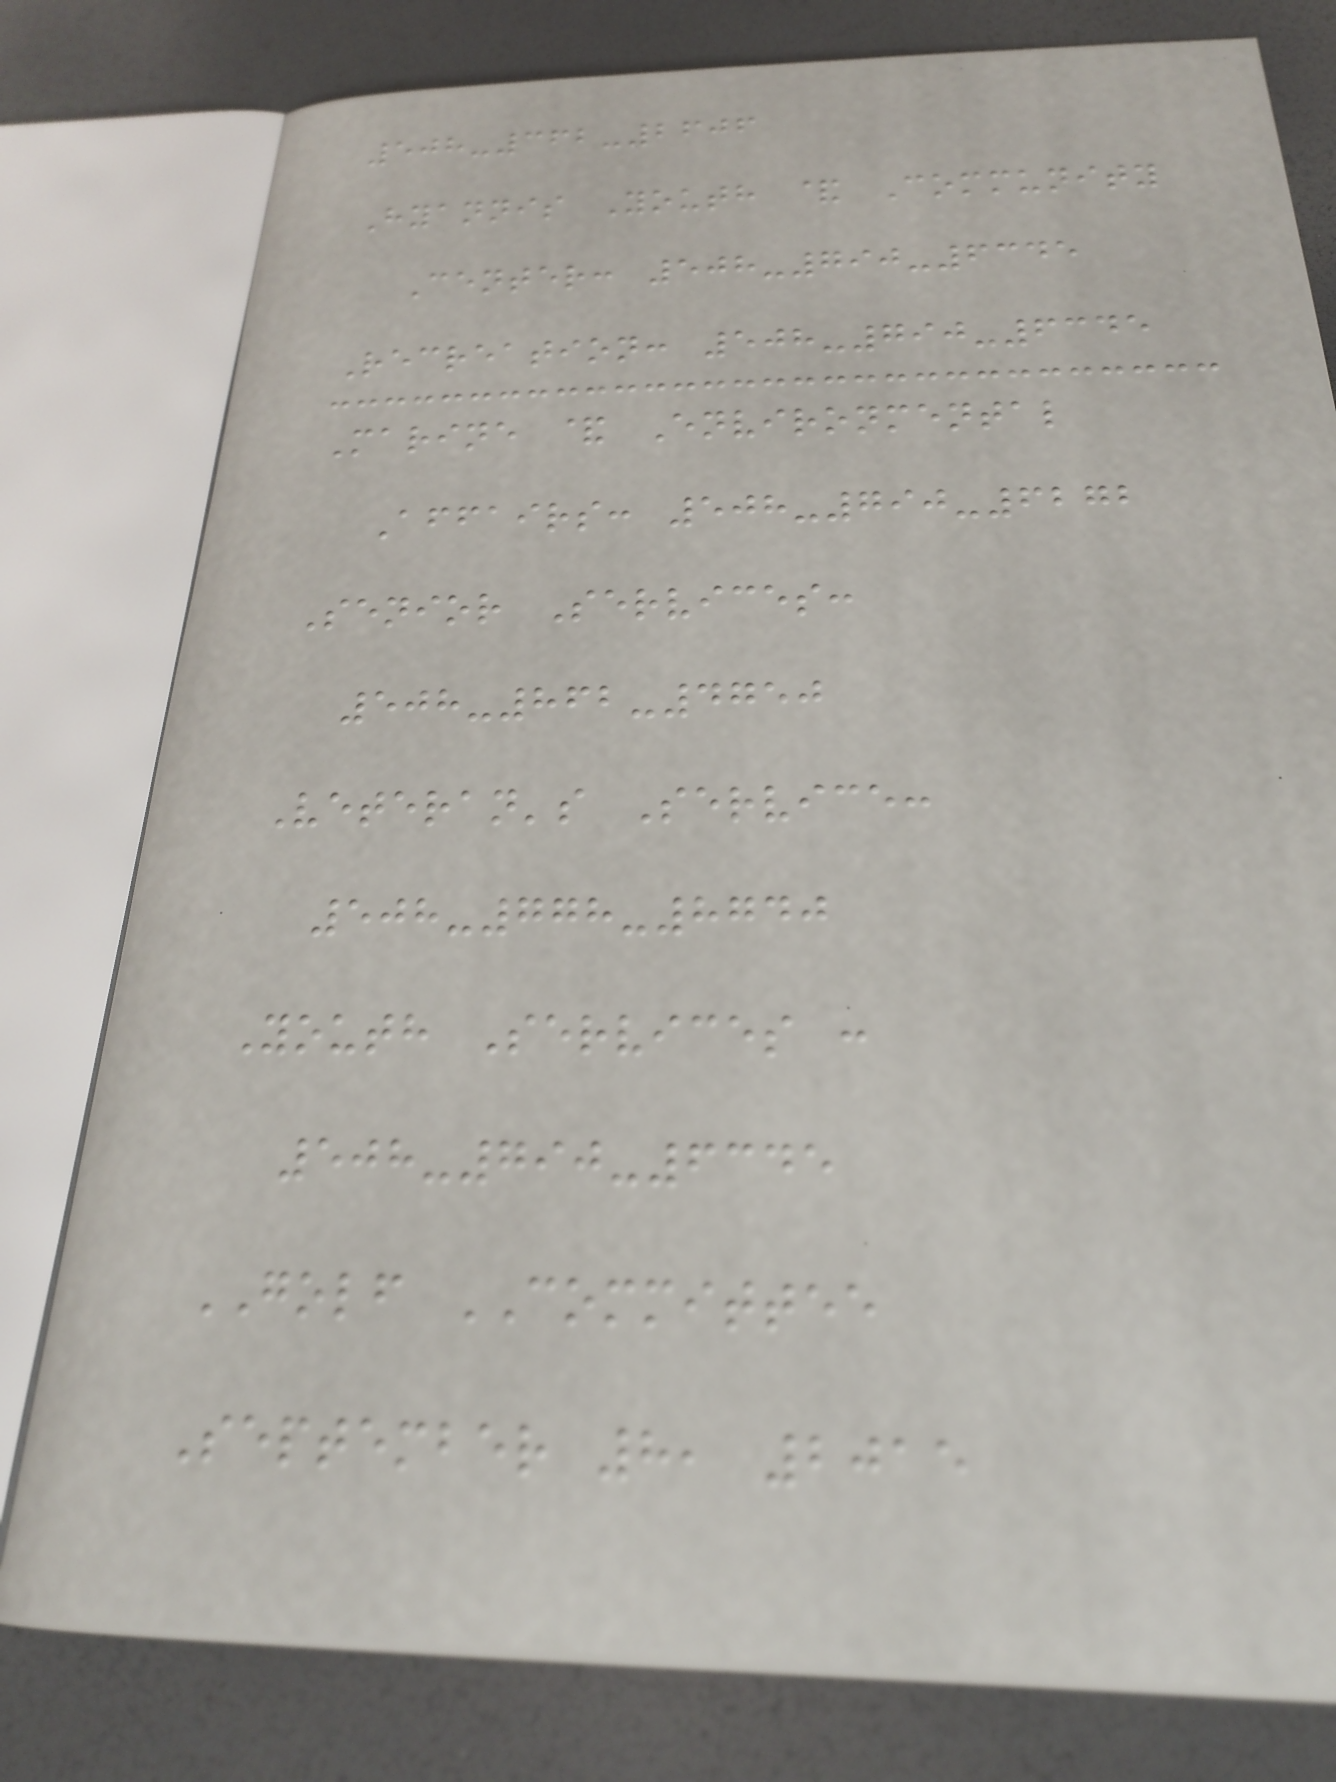508-362-2606
Hyannis Youth & Community
Center: 508-790-6345
Recreation: 508-790-6345
Marine & Environmental
Affairs: 508-790-6272
Senior Services:
508-862-4750
Veteran's Service:
508-778-8740
Youth Services :
508-790-6345
GOLF COMMITTEE
September 8, 2015
